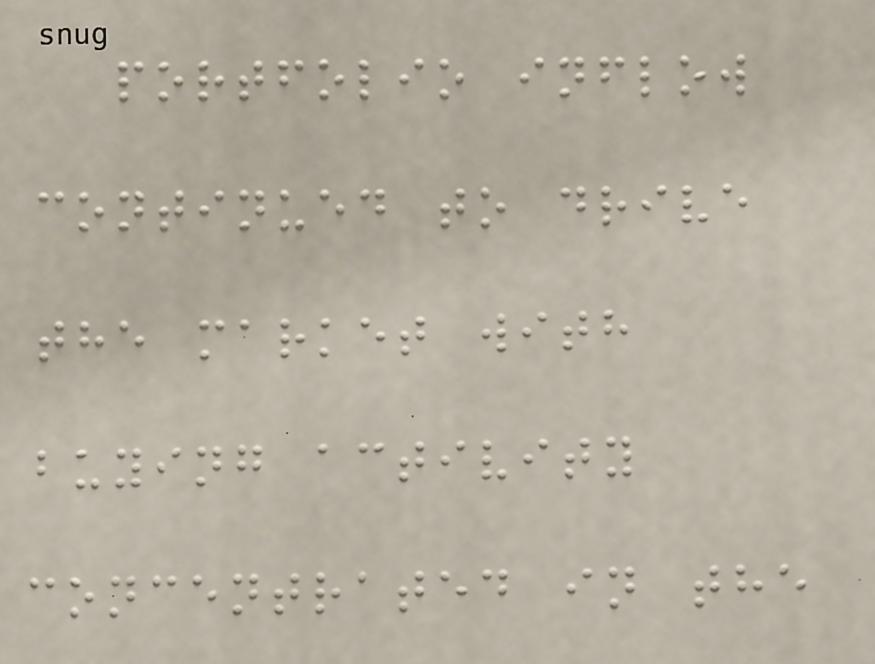portfolio inflow
continued to drive
the market with
buying activity
concentrated in the
